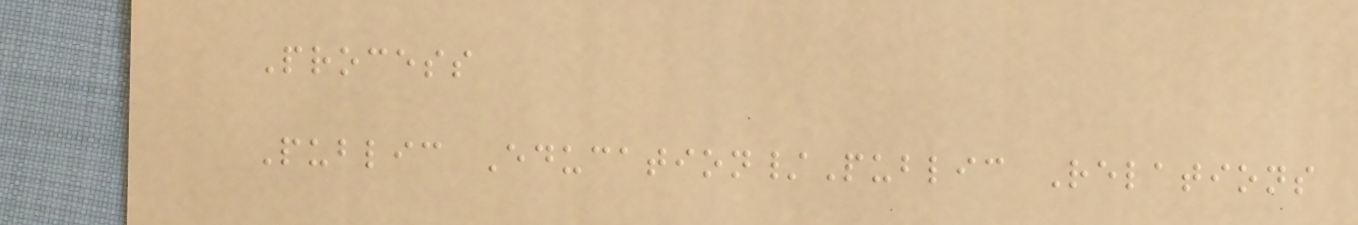Process
Public Education/Public Relations
